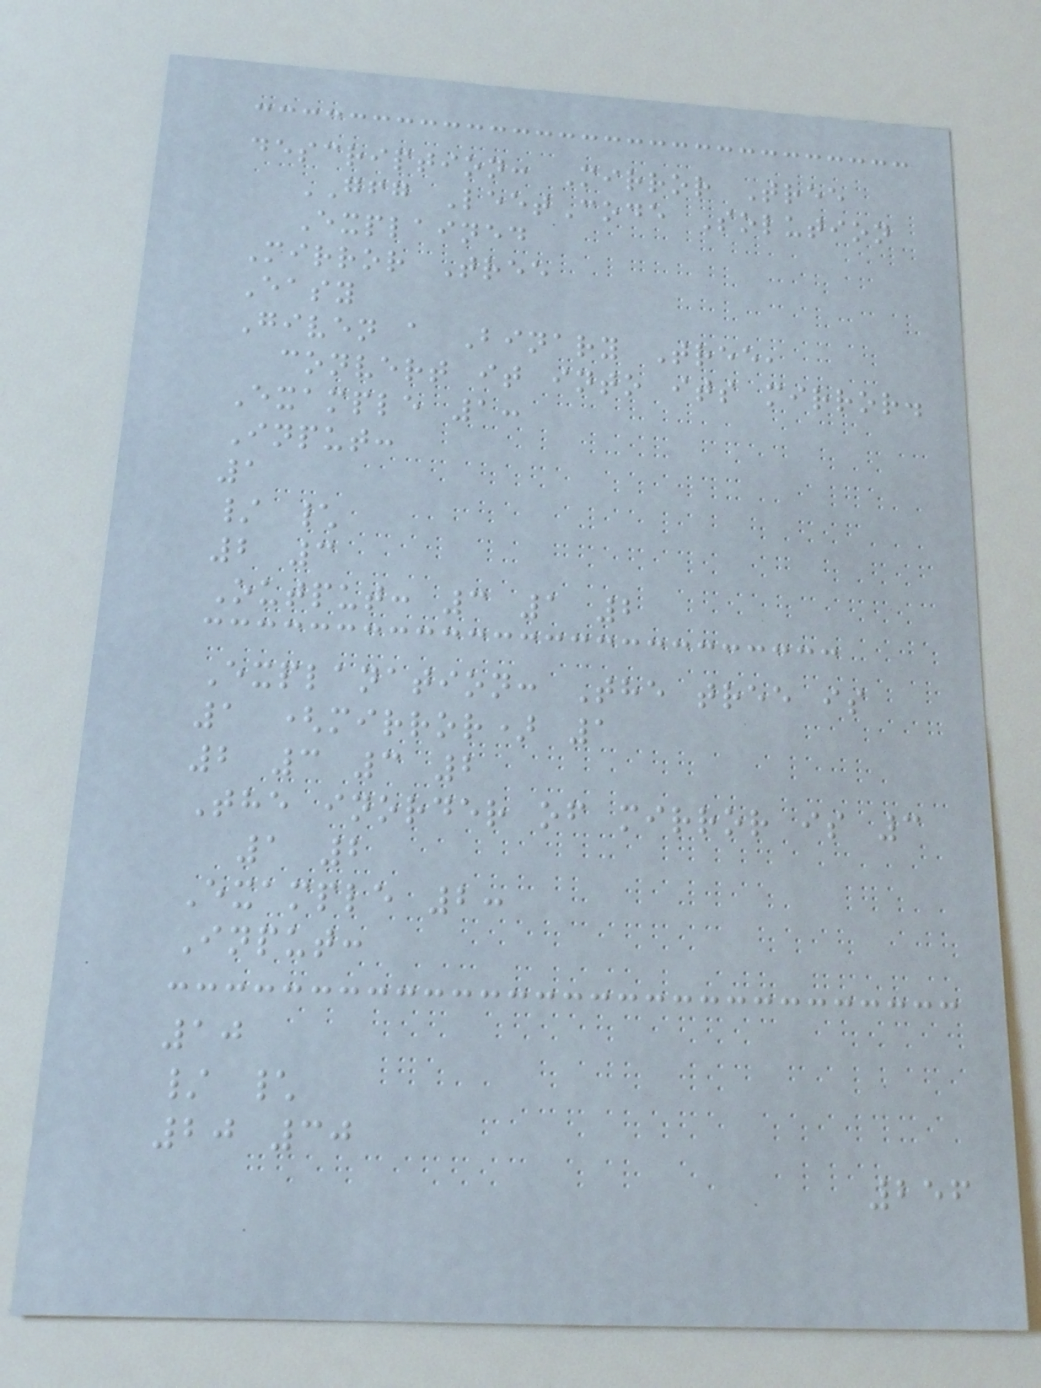description: Mirror Tree
GFG LeetCode Solution
Explained
Mirror Tree
Easy
Given a Binary Tree,
convert it into its mirror.
Example 1:
Input:
1
/ \
2 3
Output: 3 1 2
Explanation: The tree is
1 (mirror) 1
2 3 3 2
The inorder of mirror is 3
1 2
Example 2:
Input:
10
/ \
20 30
256
